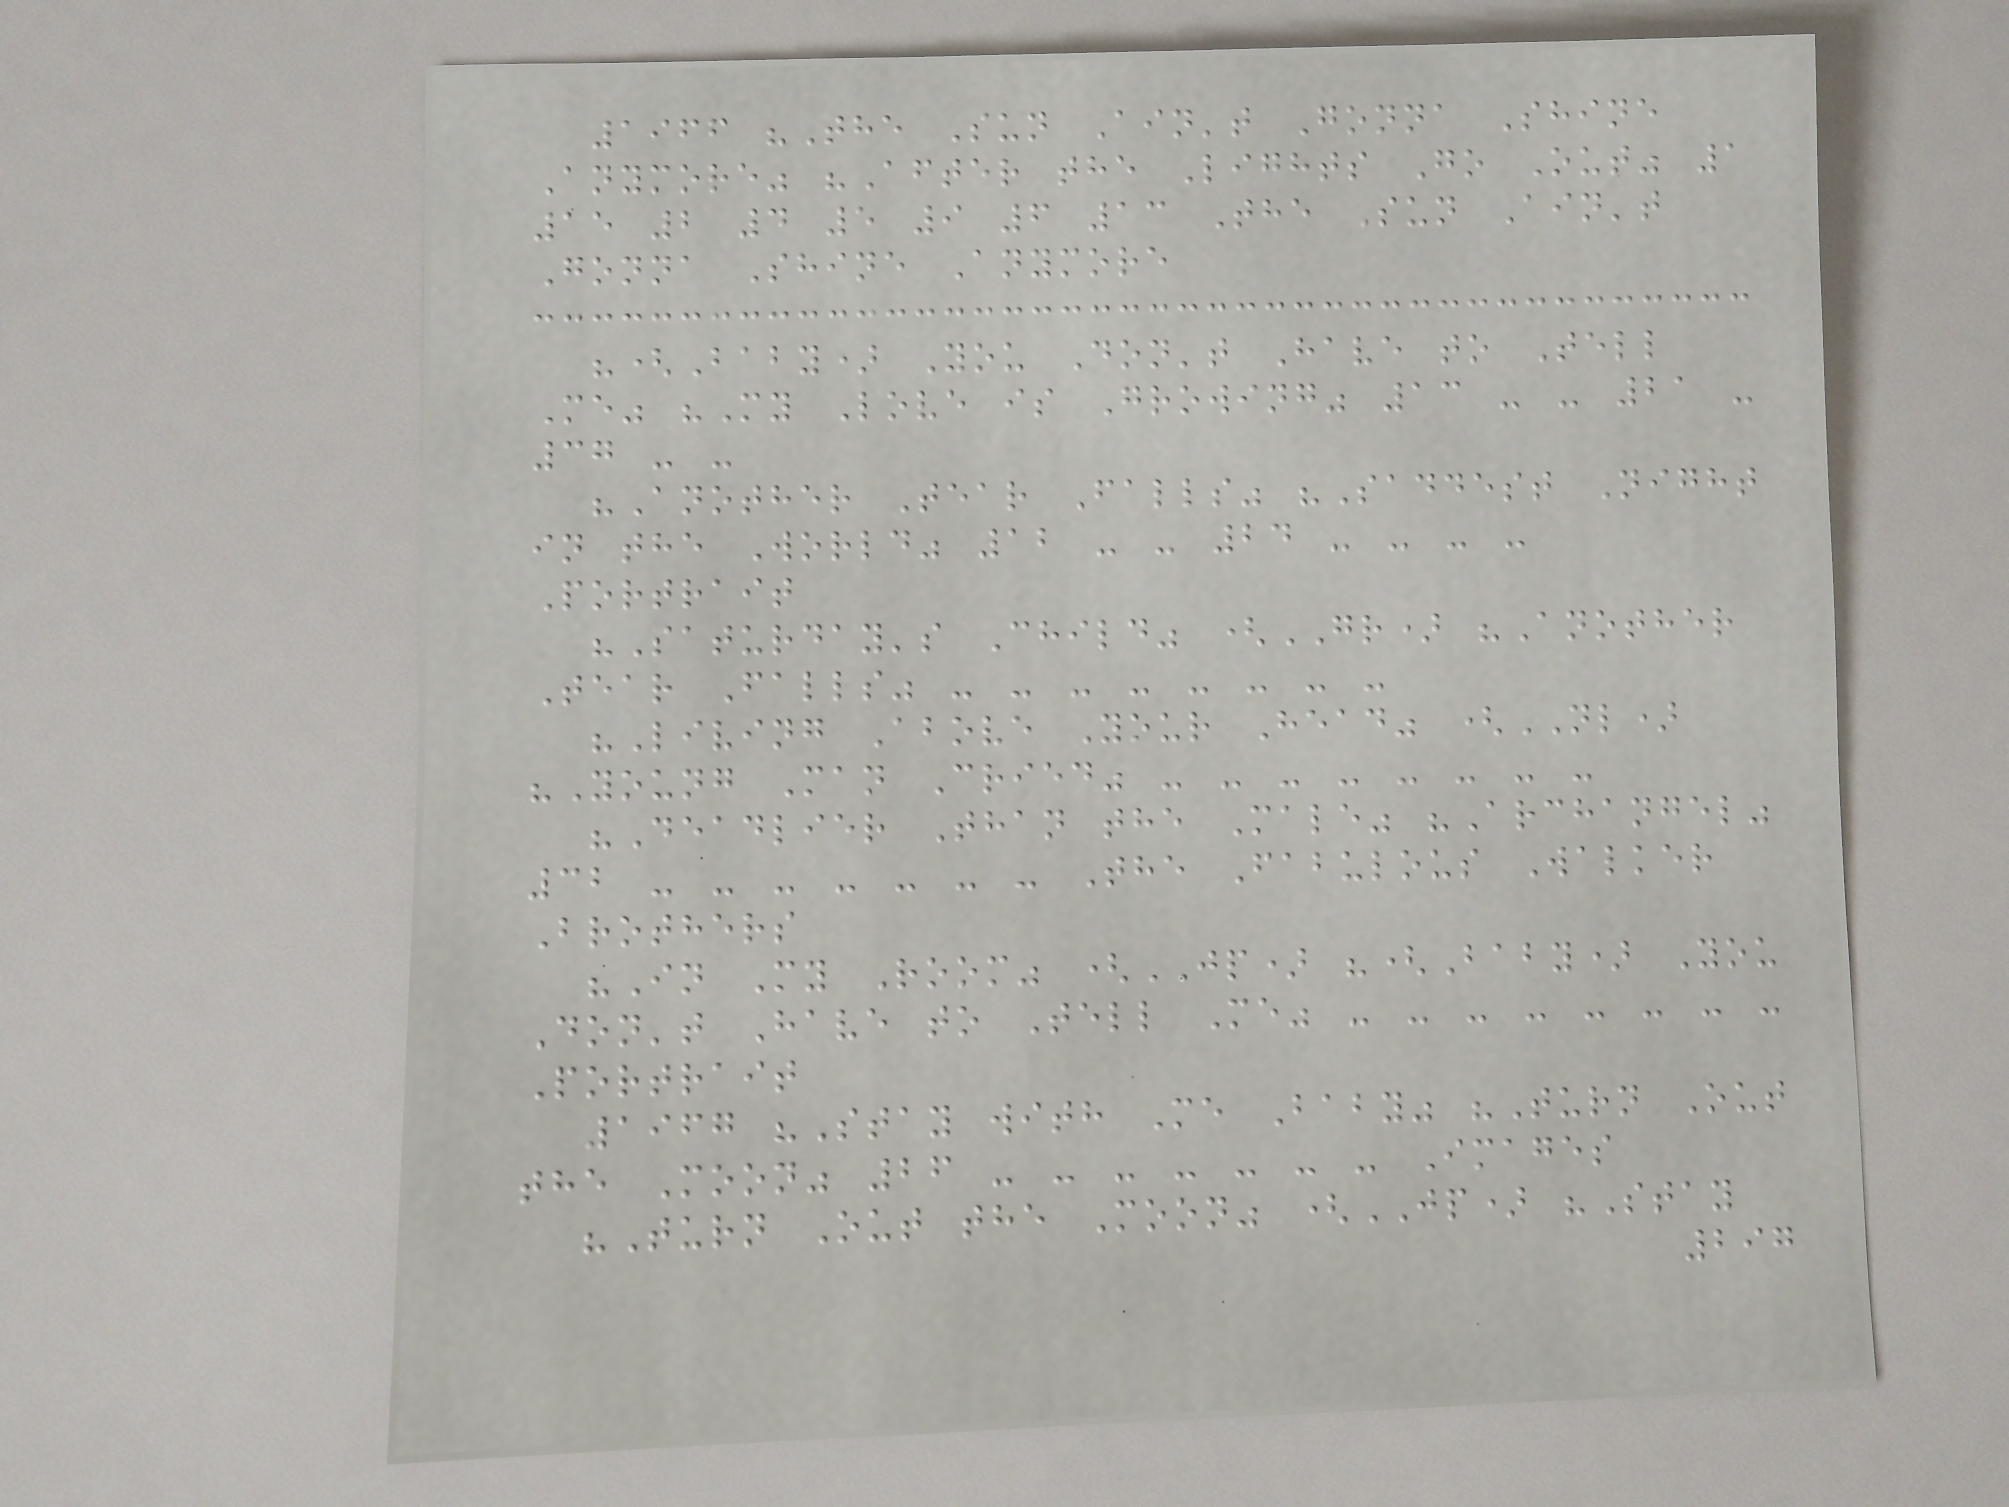1966 "The Sun Ain't Gonna Shine
Anymore" "After the Lights Go Out" 1
15 2 4 5 9 6 13 The Sun Ain't
Gonna Shine Anymore
"(Baby) You Don't Have to Tell
Me" "My Love is Growing" 13 - - 21 -
37 - -
"Another Tear Falls" "Saddest Night
in the World" 12 - - 24 - - - -
Portrait
"Saturday's Child" (GR) "Another
Tear Falls" - - - - - - - -
"Living Above Your Head" (NL)
"Young Man Cried" - - - - - - - -
"Deadlier Than the Male" "Archangel"
32 - - - - - - - The Fabulous Walker
Brothers
"In My Room" (JP) "(Baby) You
Don't Have to Tell Me" - - - - - - - -
Portrait
1967 "Stay with Me Baby" "Turn Out
the Moon" 26 - - - - - - - Images
"Turn Out the Moon" (JP) "Stay
297
